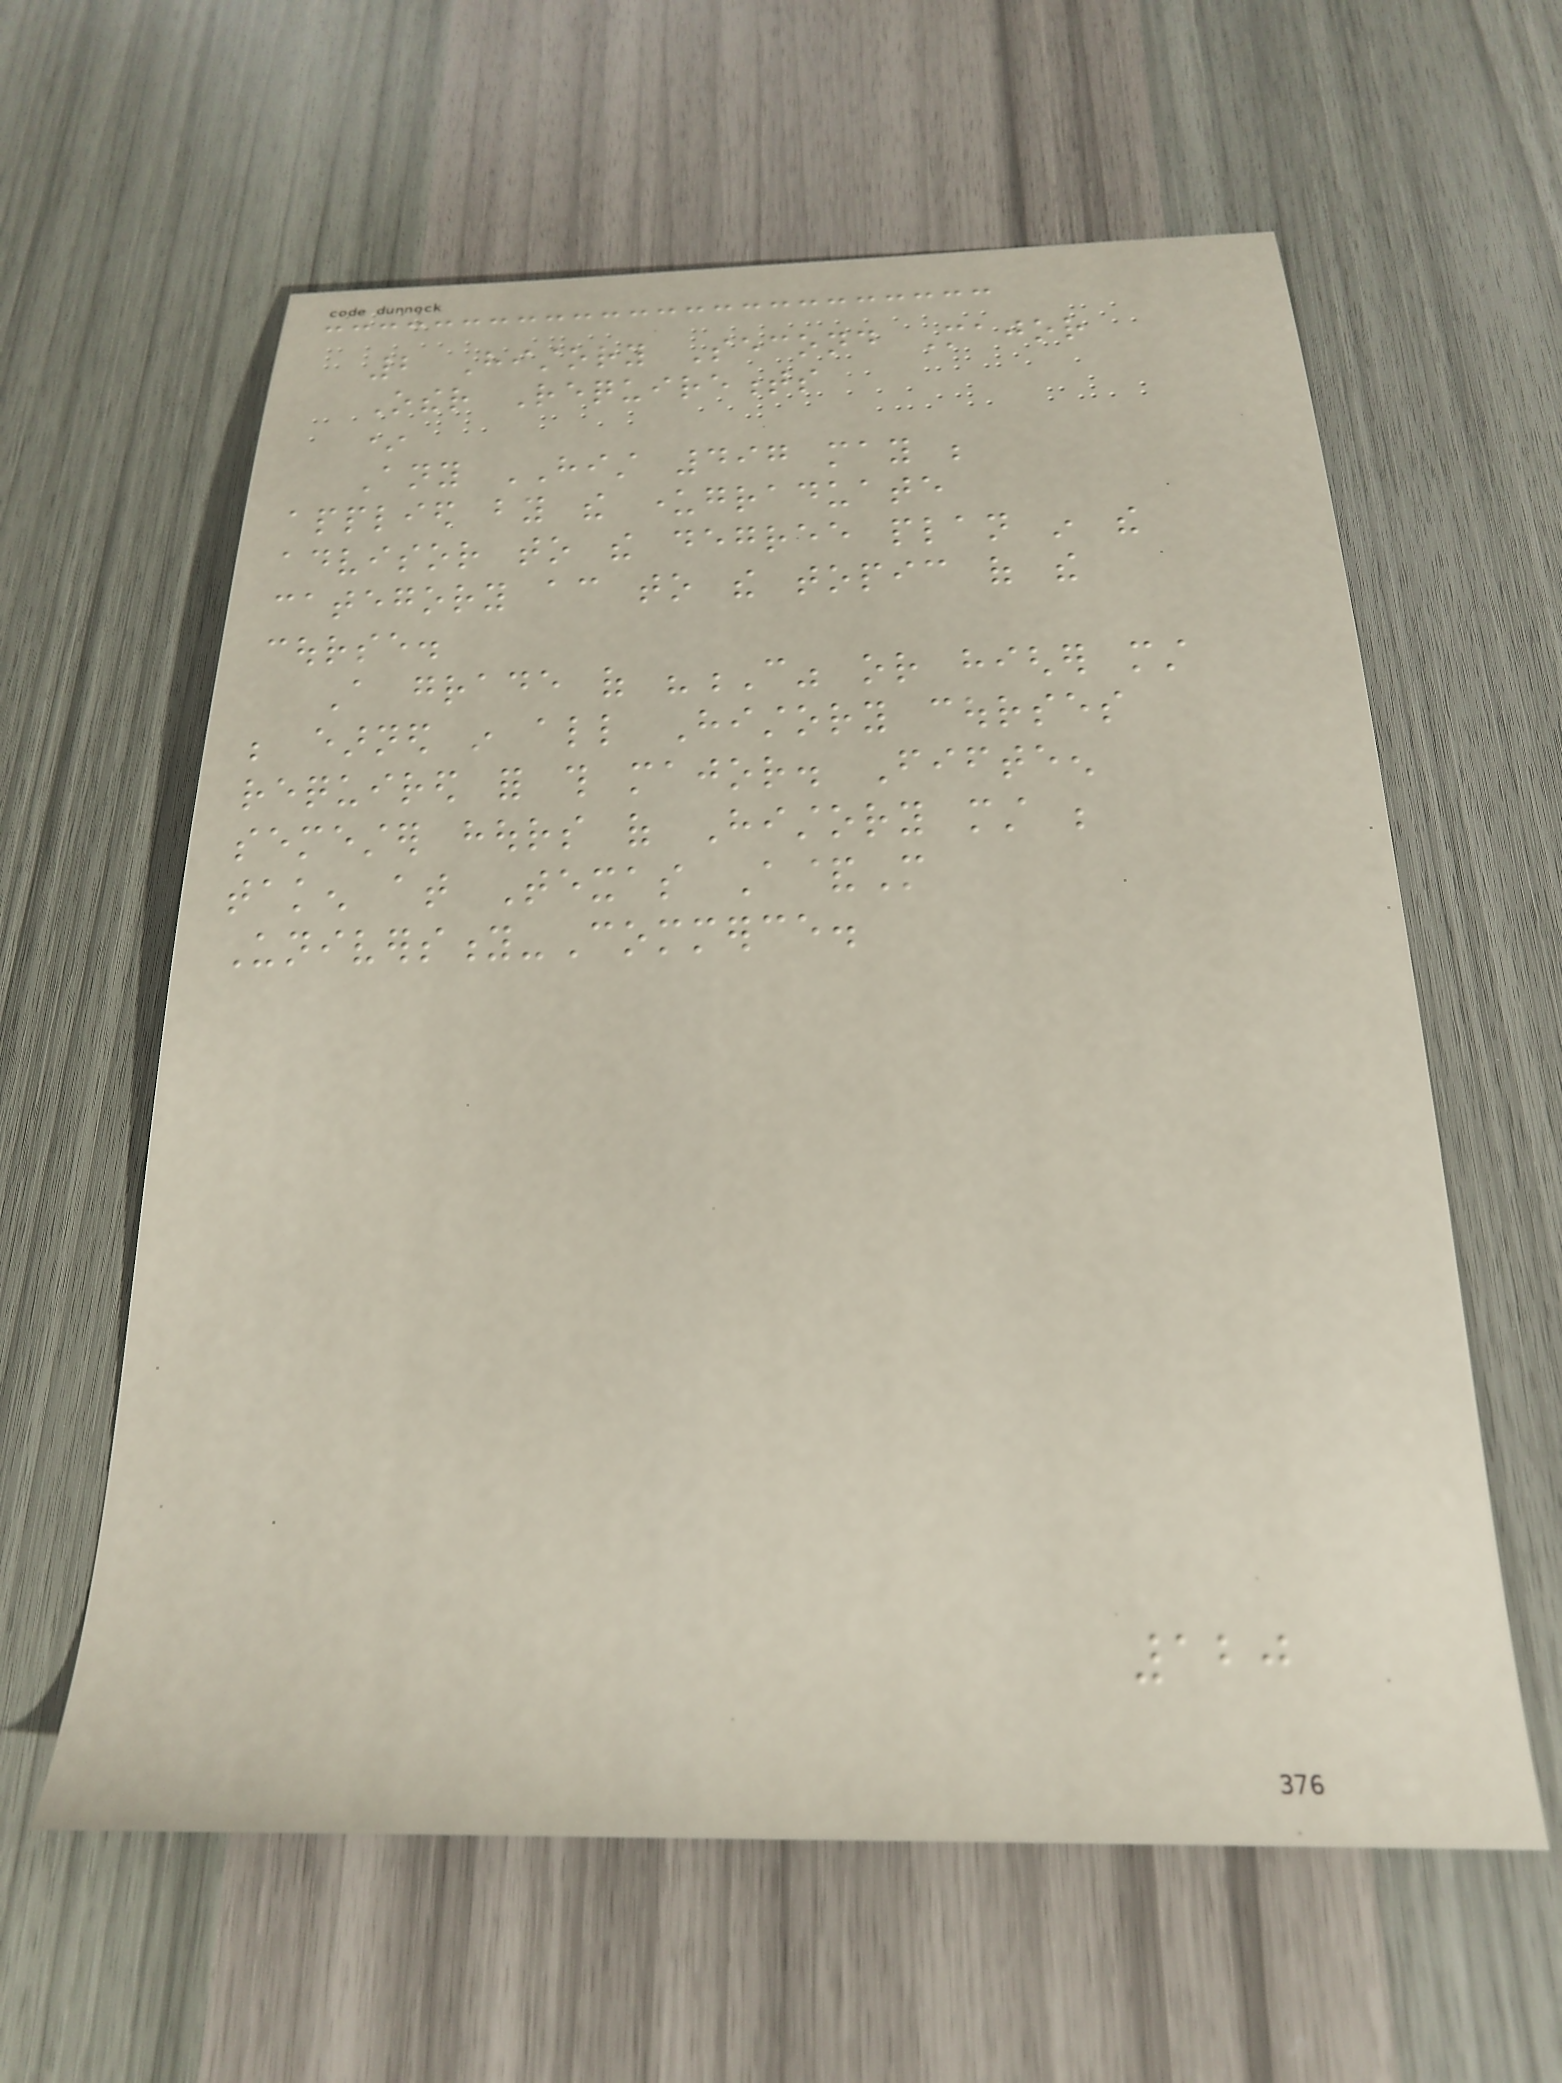2 History Second Major
Other Requirements
*
Any HIST 497 may be
applied by the undergraduate
advisor to the degree plan in the
category according to the topic of the
course.
A grade of "C" or higher must
be earned in all History courses
required for this major. Fifteen
semester hours of History must be
taken at Texas A&M
University-Commerce.
120
